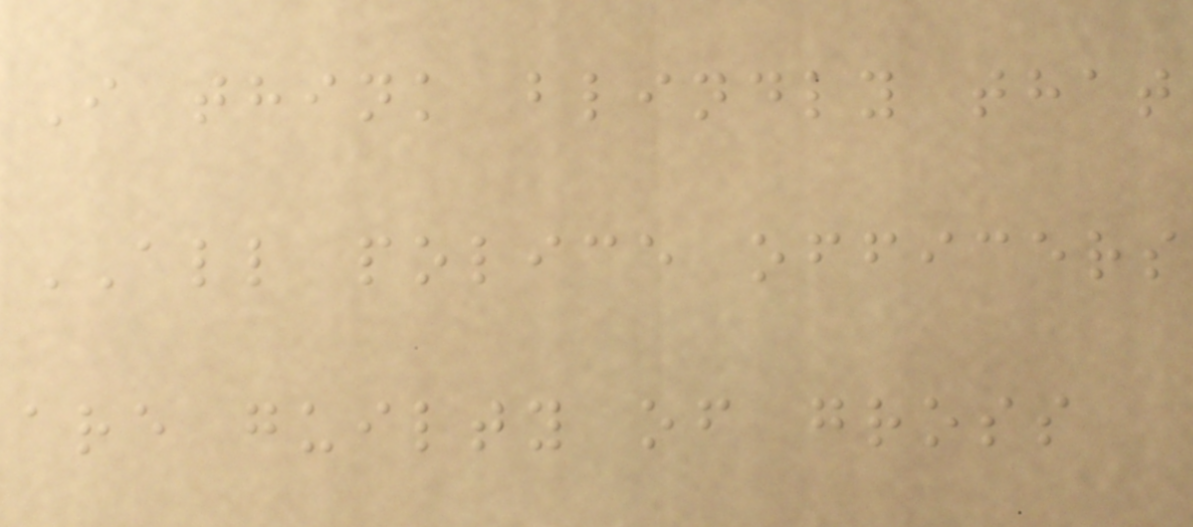I think blindly that
ALL police officers
are guilty of gross
